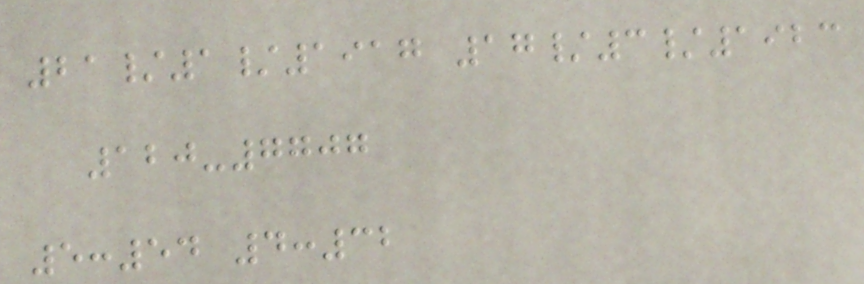21/1/1917 17/3/1923
120-7707
5:54 4:32
